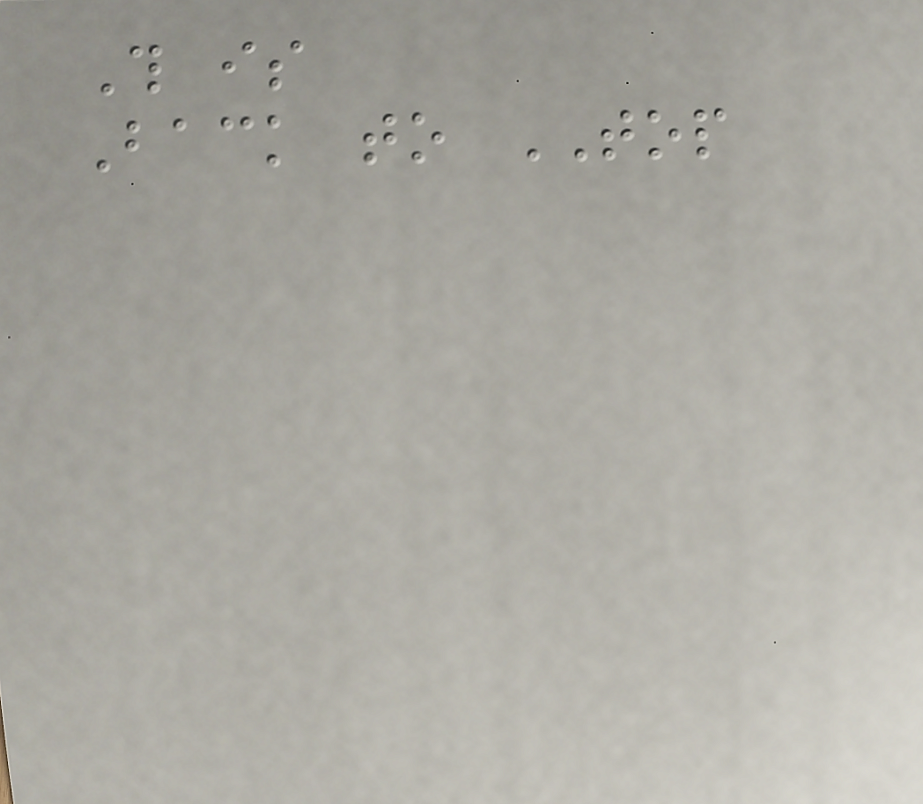This is
Back to TOP
